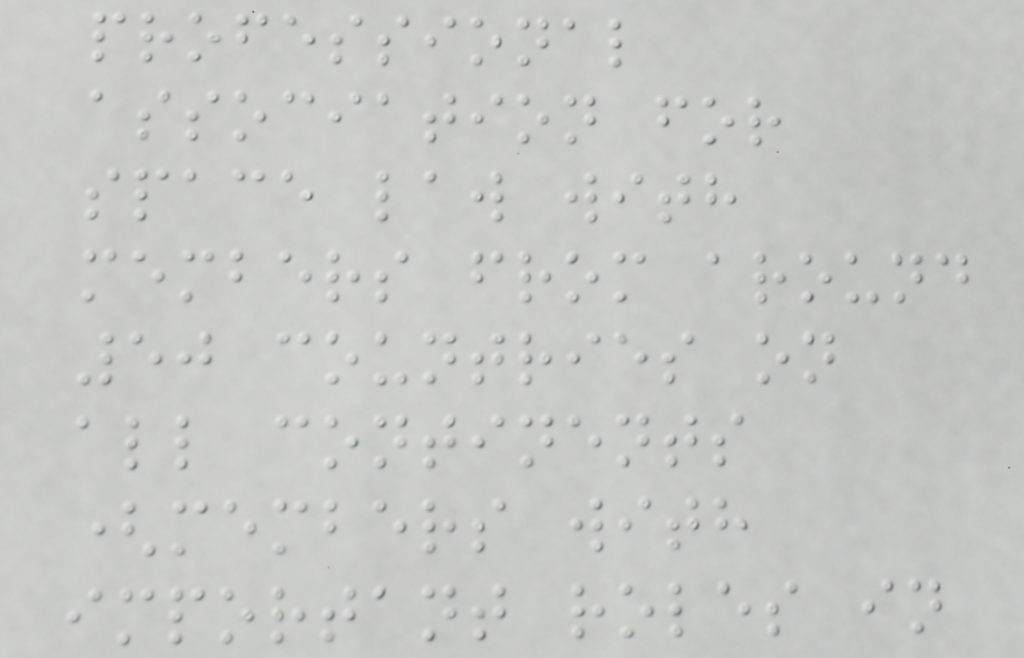professional
association for
space law with
members from around
50 countries on
all continents
(members with
important roles in
